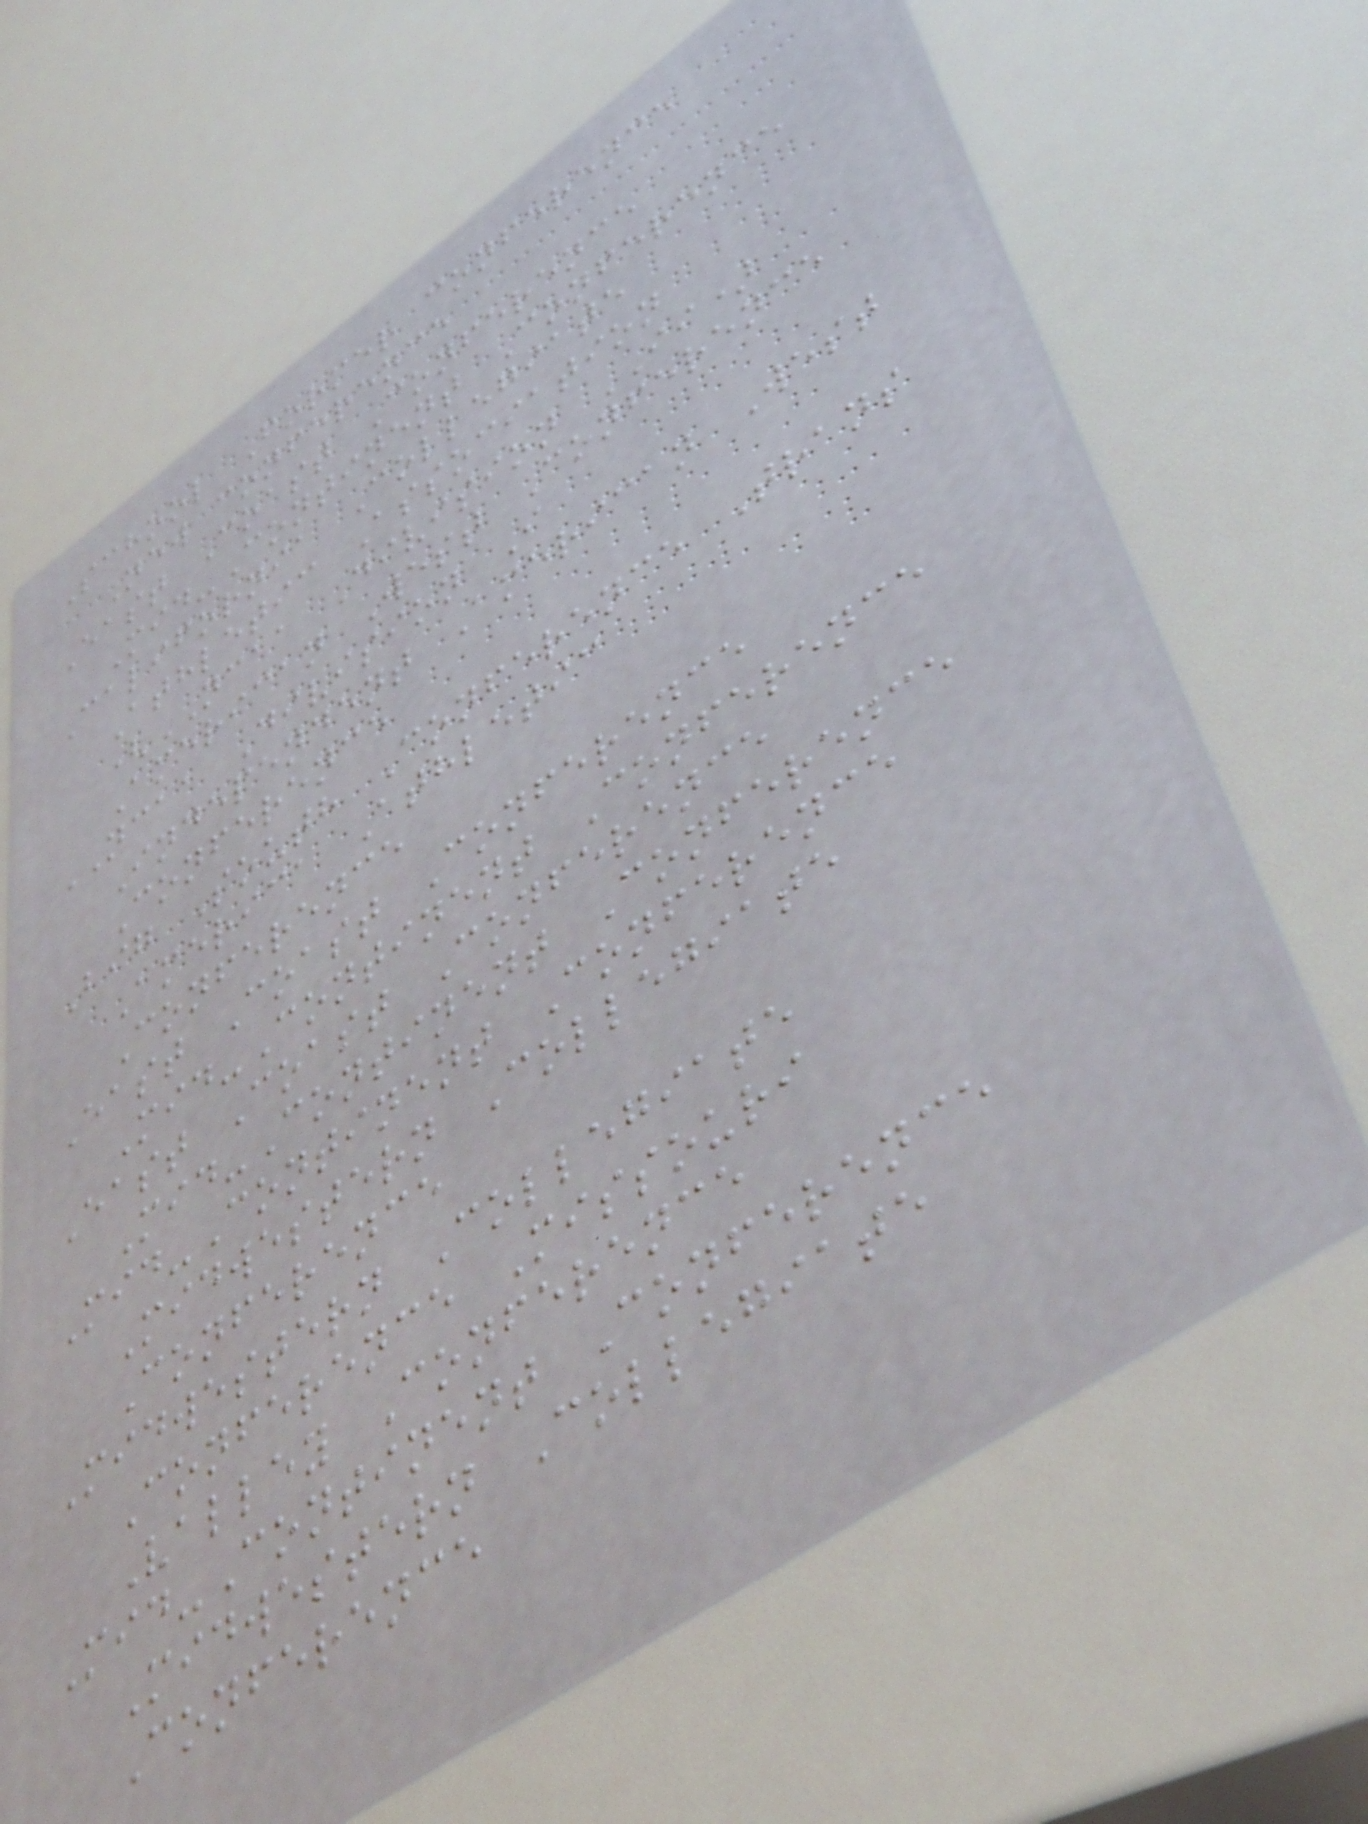School Former conference
New conference
East Coast Conference
Mid-Continent Conference
California Collegiate
Athletic Association
(NCAA Division II)
American West Conference
NCAA Division I
Independent American West
Conference
Big South Conference Trans
America Athletic
Conference
East Coast Conference
Mid-Continent Conference
East Coast Conference
Mid-Continent Conference
Mid-Continent Conference
Midwestern Collegiate
Conference
Midwestern Collegiate
Conference Missouri
Valley Conference
Mid-Continent Conference
Midwestern Collegiate
Conference
